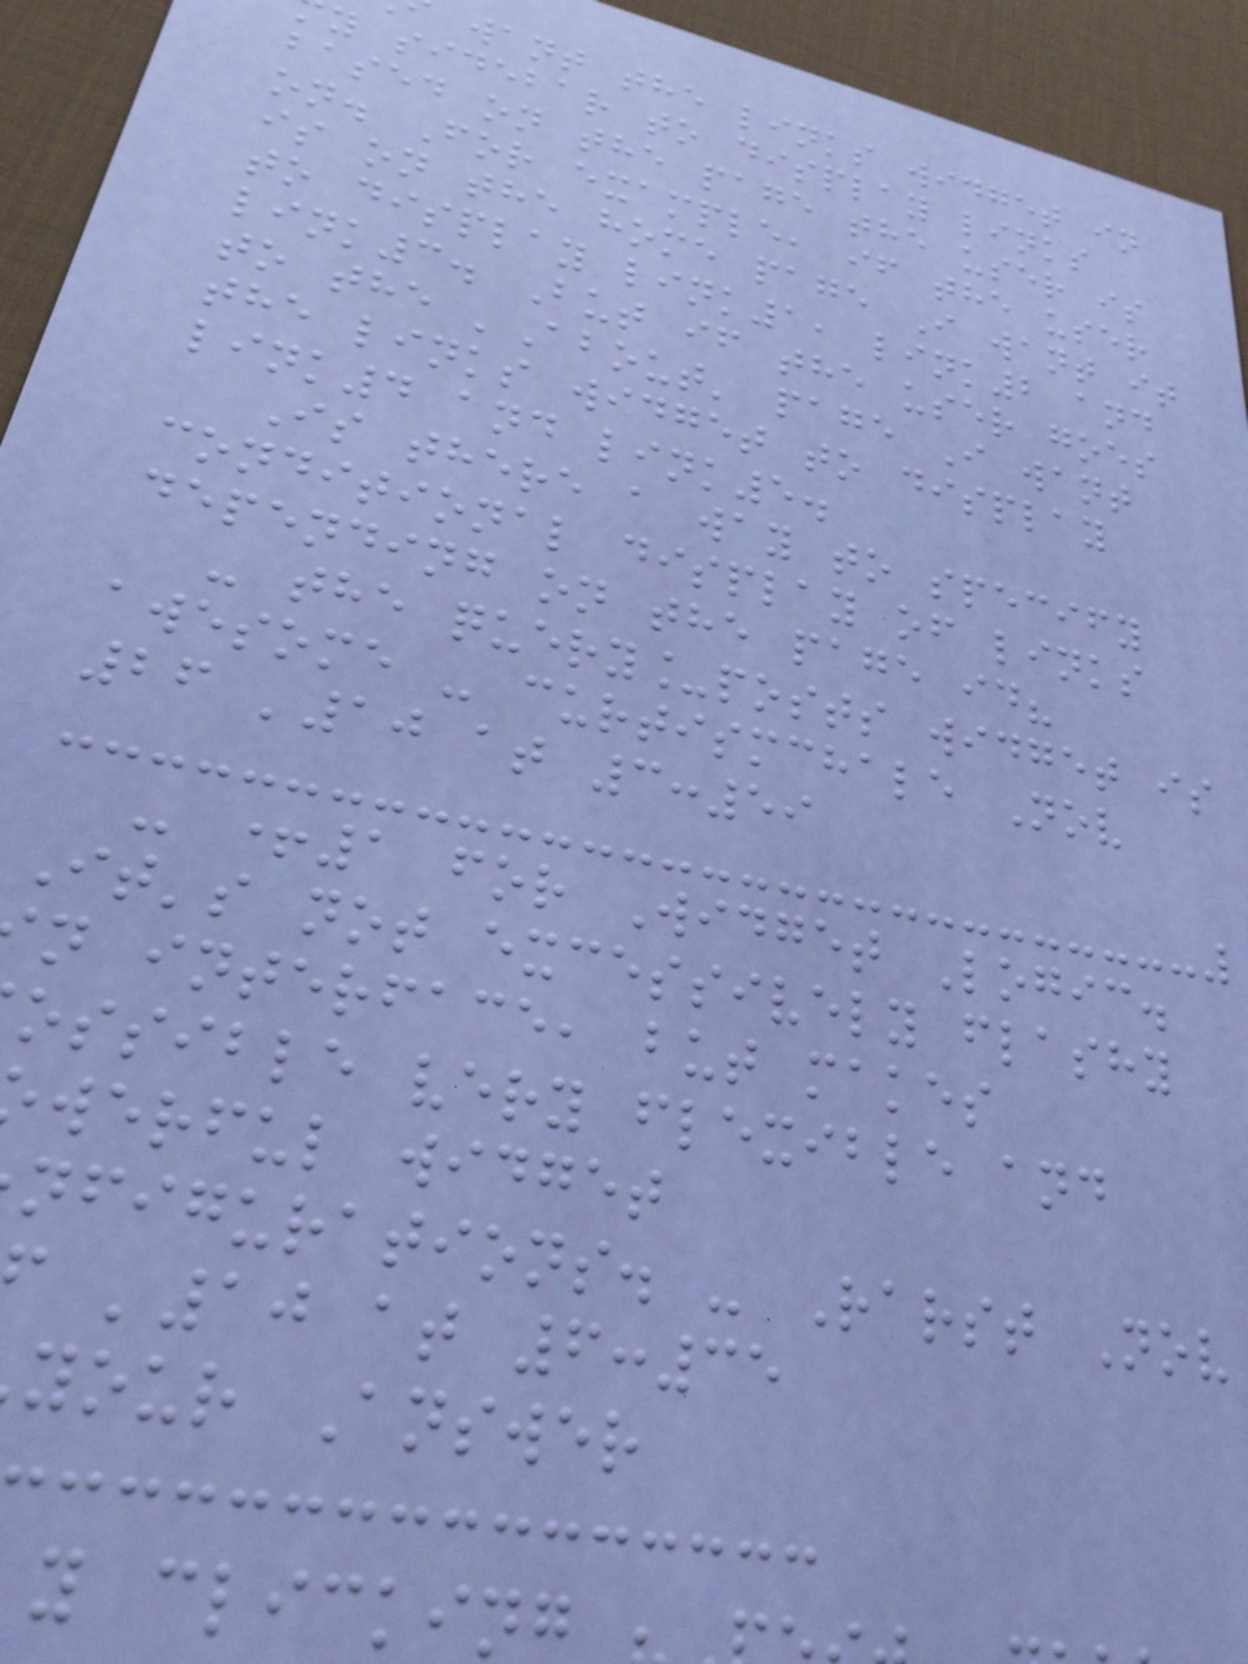want the links widget in
y sidebar to display links
based on the page the user is
on. For example, if the user
is on the home page I want it
to display link1, link2 and
link3. But if the user goes
to the 'About' page I want
the links widget to display
link4 and link5.
Is there a way to specify
conditional display of links
depending on the page id?
- the query_posts widget is
awesome - curtismchale Nov
26 '10 at 3:59
- +1 for Widget Logic.
It's not excessively flashy
n interface, but makes
ossible very flexible and
werful widget
nfigurations. - Rarst Nov
'10 at 6:35
your Answer
y clicking
